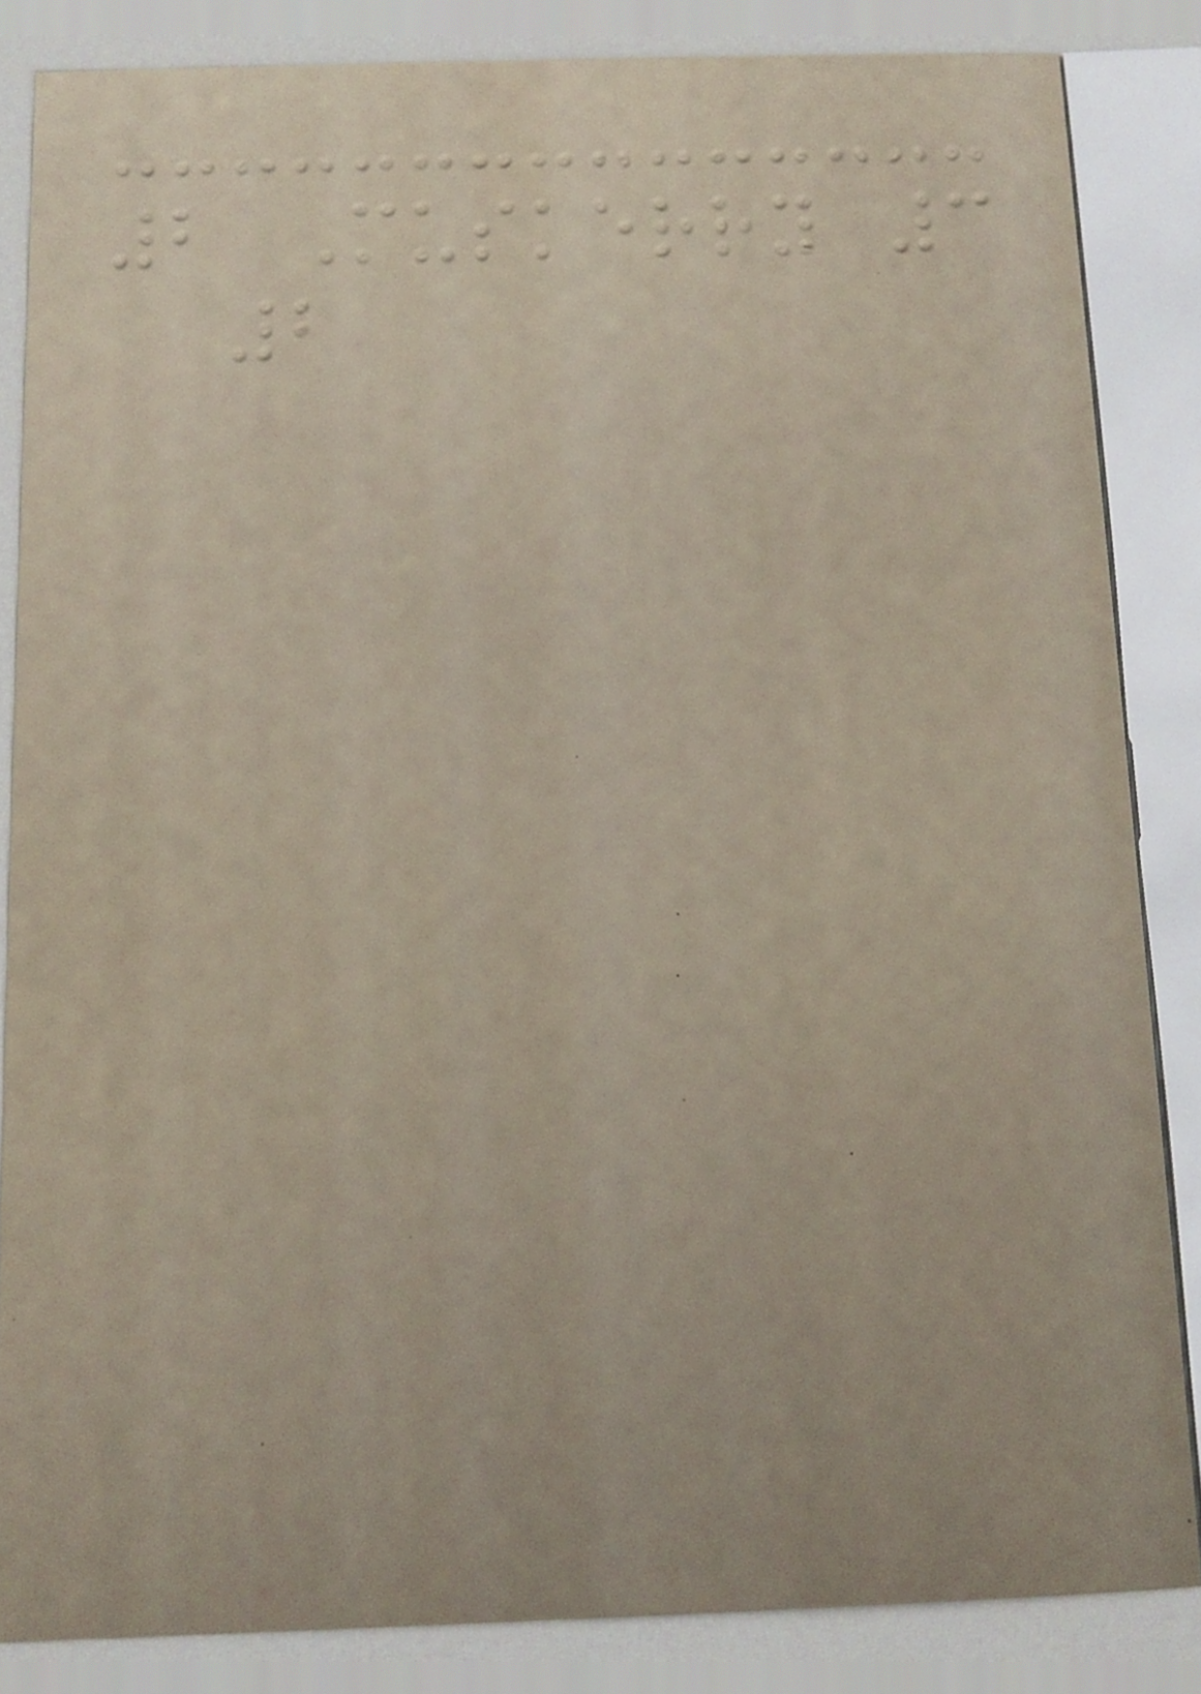2 Muskerry 3
2
